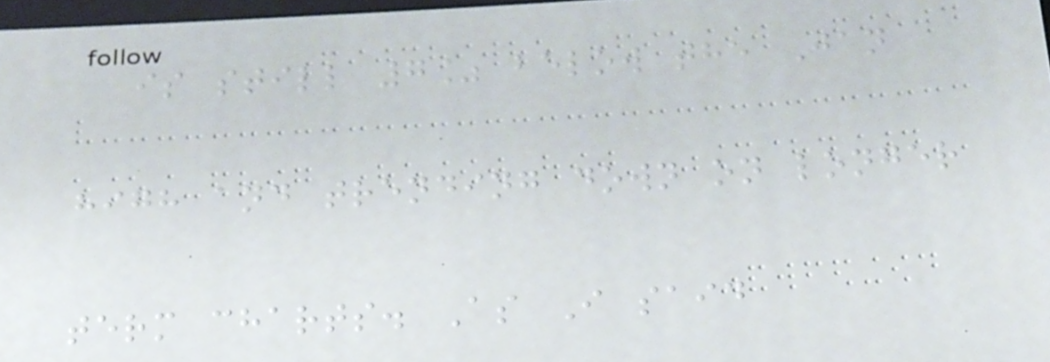is still 7% below the Jan
high and trending down on longer
term charts. As I said
